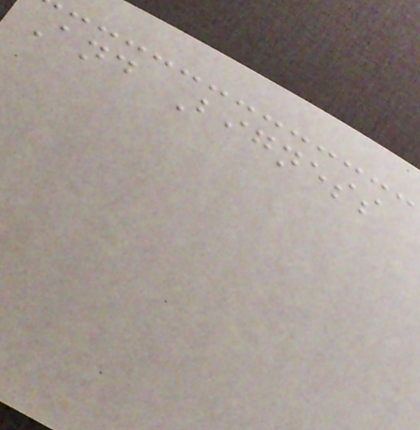And Bigness
